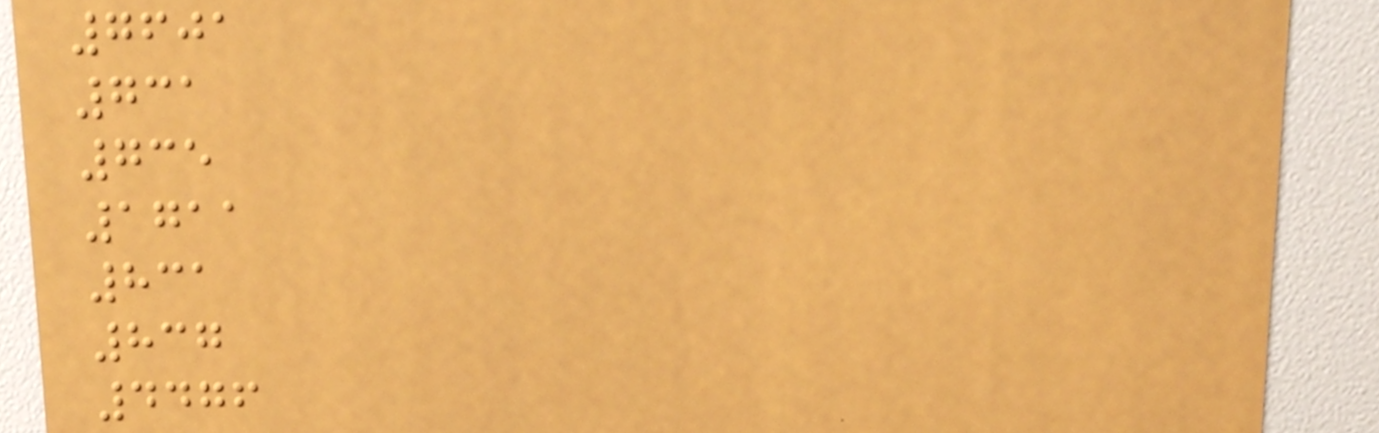7601
731
735
1711
831
837
4476
